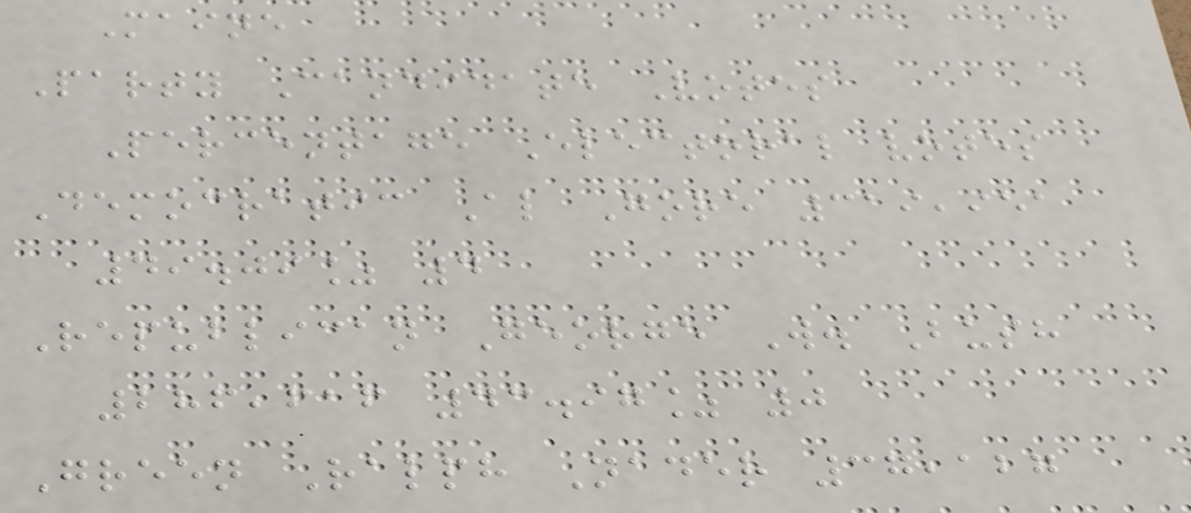Maine
Party Candidate Votes
Percentage Electoral votes
Democratic Al Gore 319,951
49.09% 4
Republican George W. Bush
286,616 43.97% 0
Green Ralph Nader 37,127
